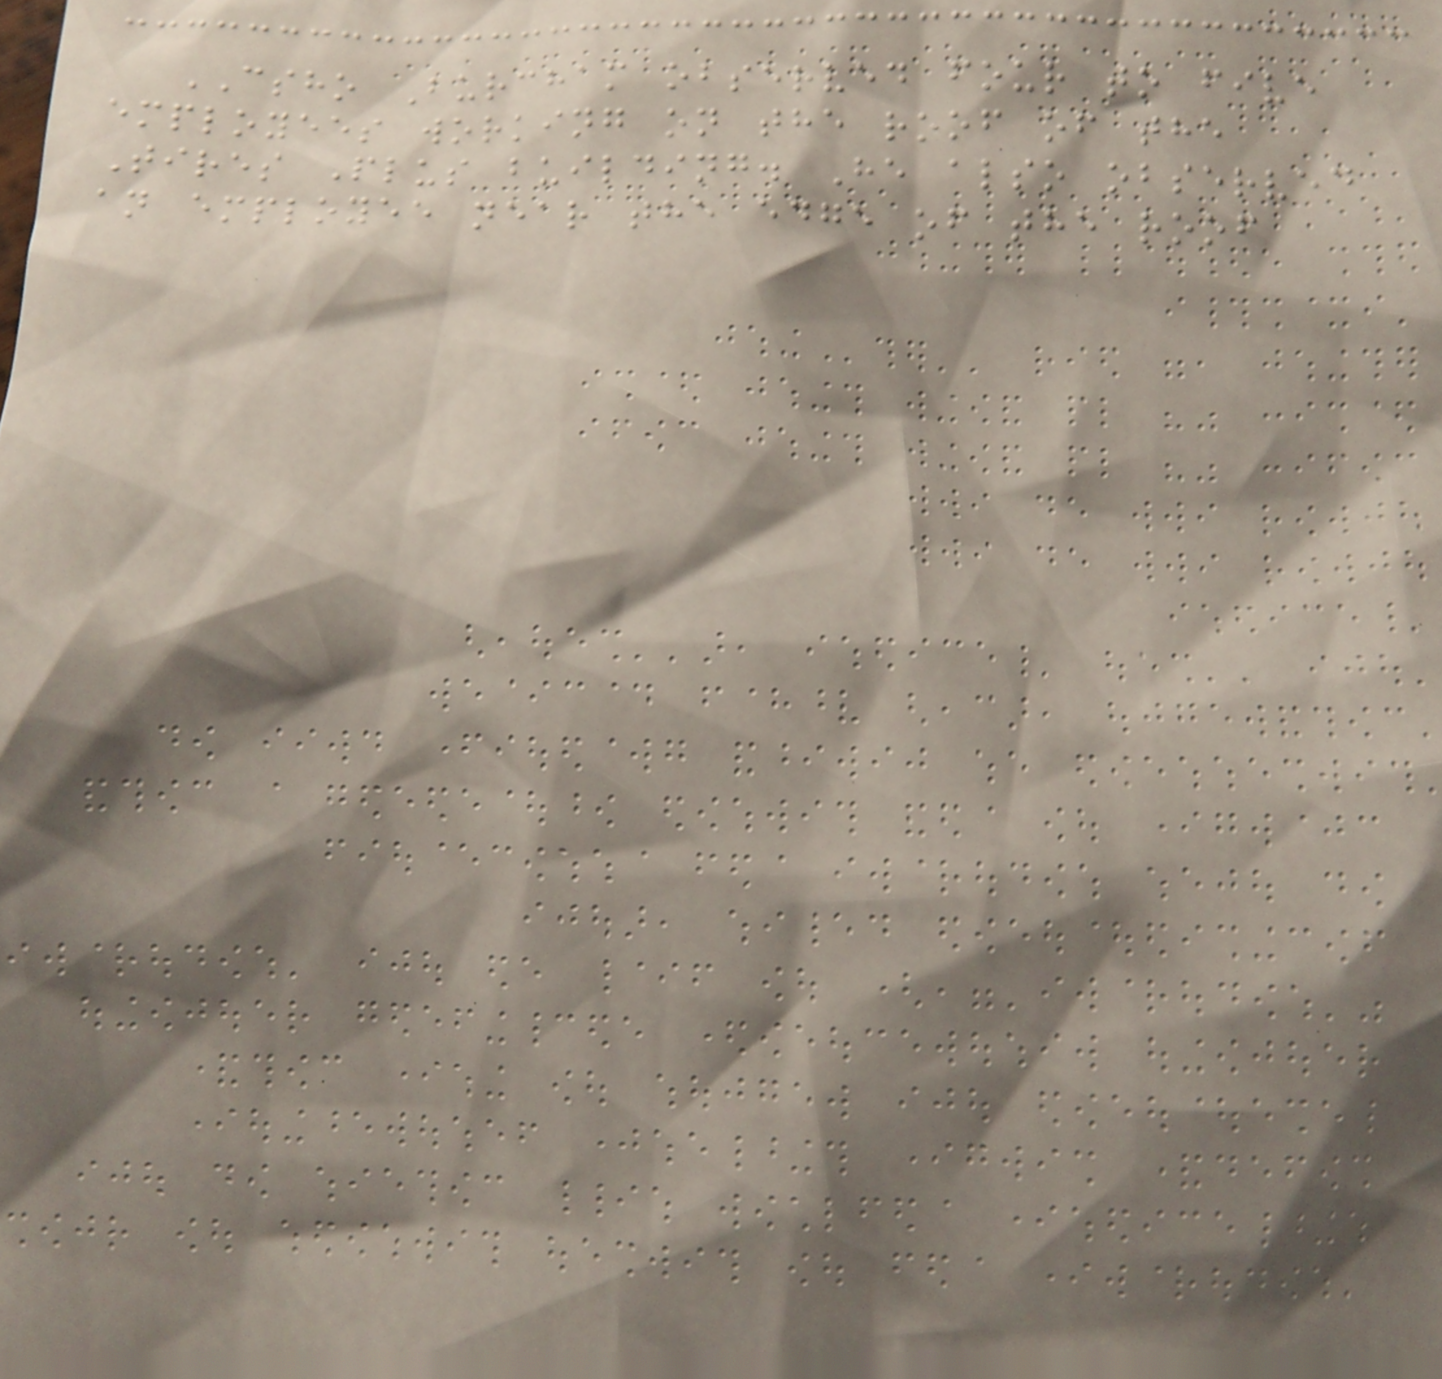CSHO Burcham observed four to five
employees working on the roof of the
Tires Plus building. He also observed
an employee near the edge of the roof
